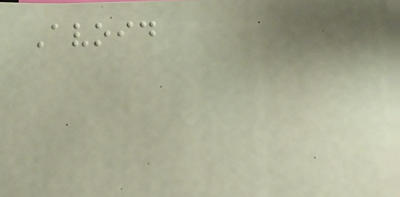Avoid
